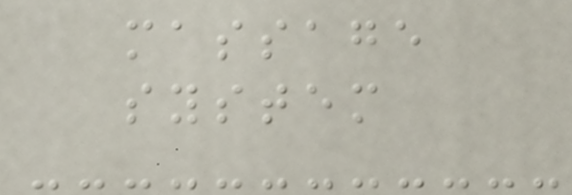massage
system
